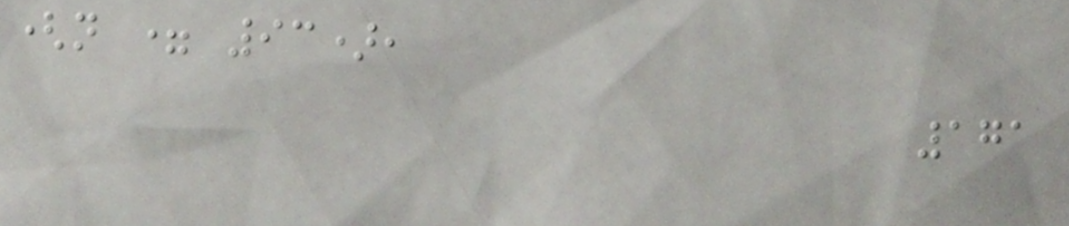(n = 93),
171
